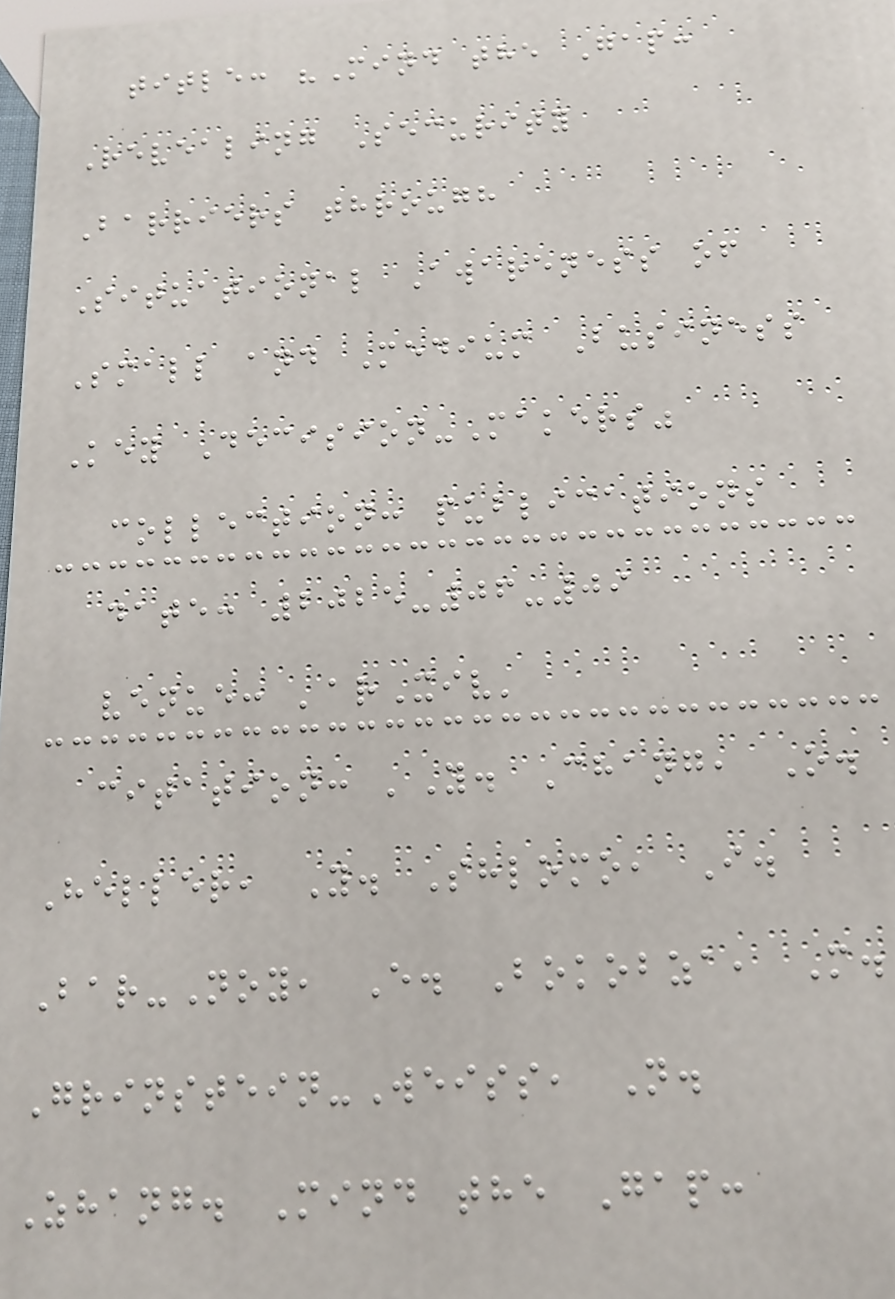title: "Mind the Gap:
Revealing Security
Barriers through
Situational Awareness of
Small and Medium Business
Key Decision-Makers"
collection: publications
date: 2025-06-09
venue: 'arXiv'
citation: 'Y. Chang, O.
Heller, Y. Shlomo, I.
Bar-Noy, E. Bokobza, M.
Grinstein-Weiss, N.
Zhang. Mind the Gap:
